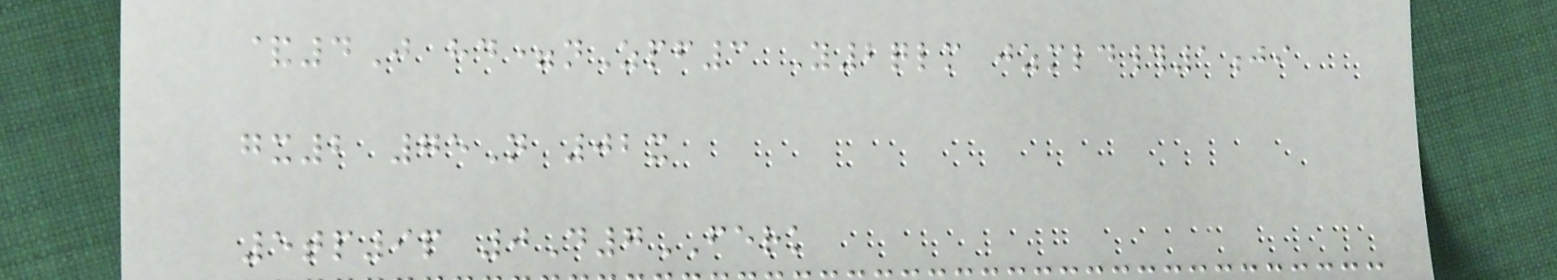&4J hd=nZpf3 Y2qlm jzmld#1ji
gx2 75N 02x
5tp9p 0D7FERK
